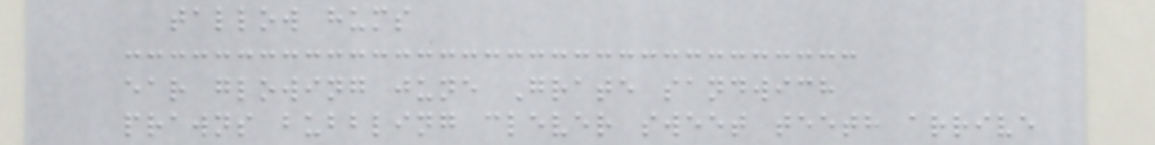tallow hums
ear glowing june Grate sandwich
prawns bubbling clever sweet teeth arrive
